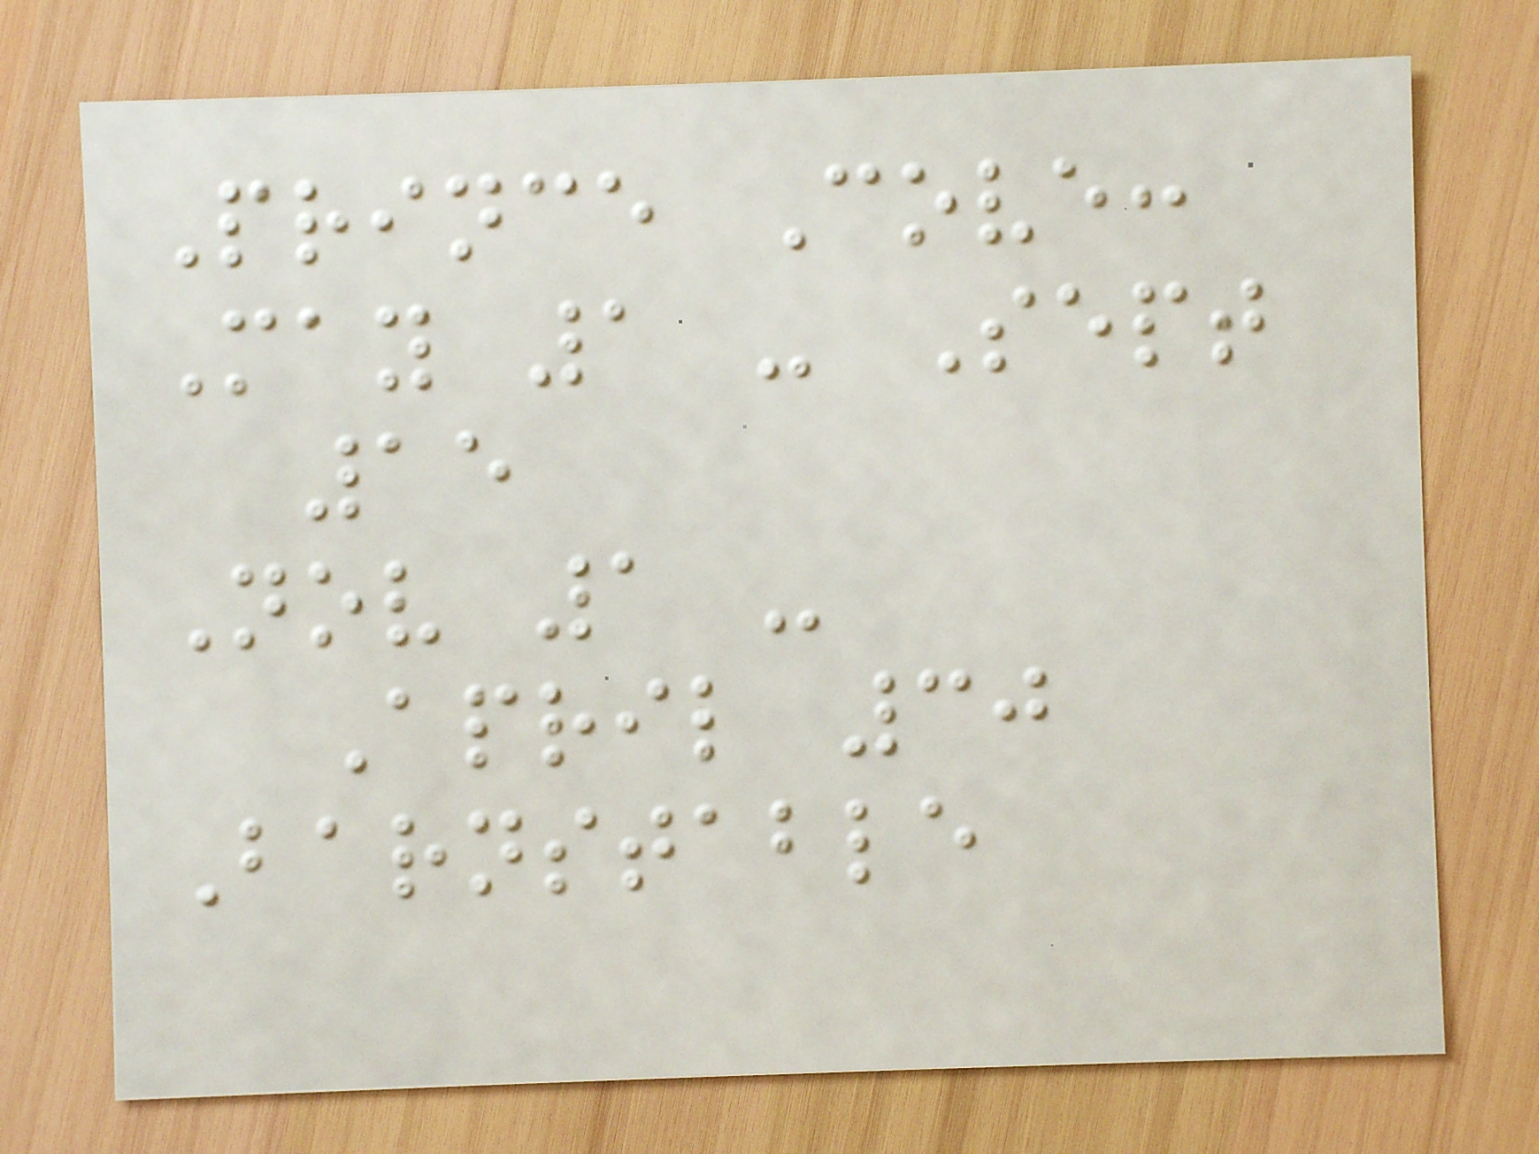Prince Cove:
May 1 - Sept
15
Nov 1 -
April 30
Barnstable
